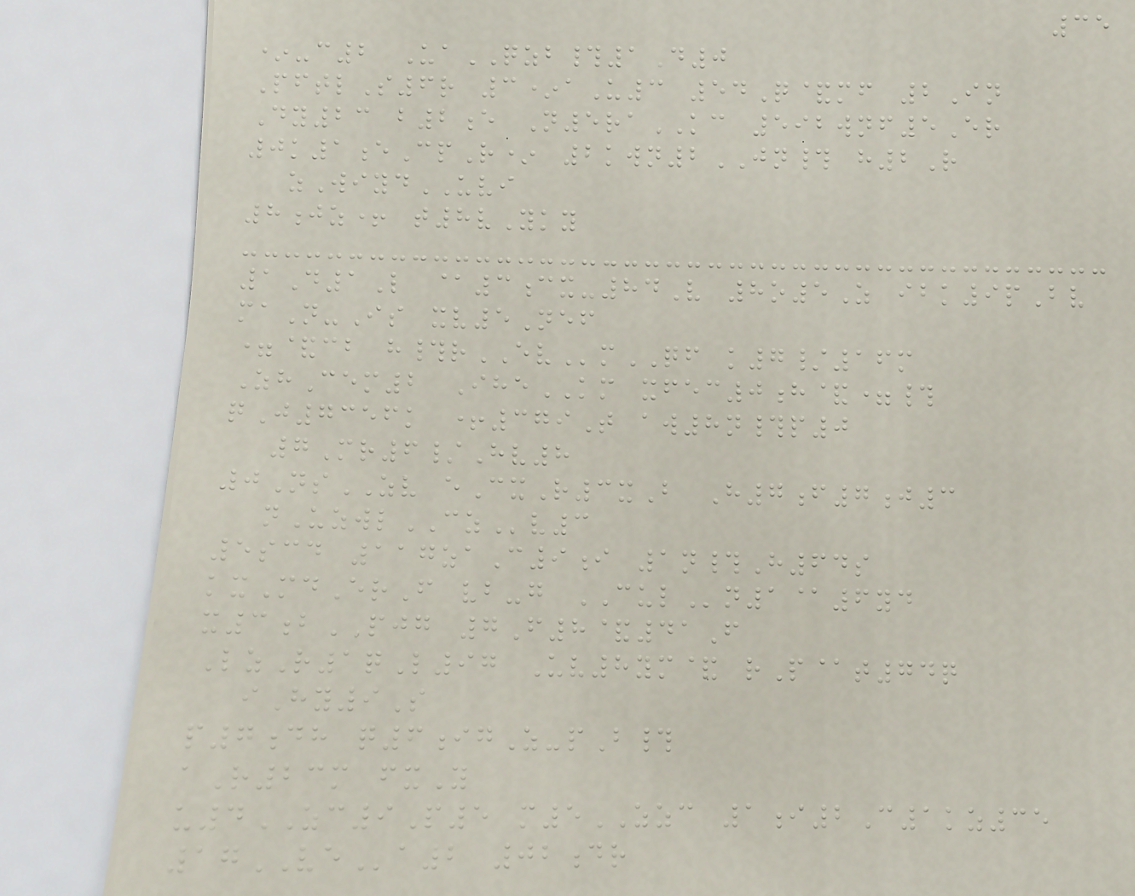35
*-c2 UaQZB#1D0
PftlS6r 3*aU3 54Q&mf 2In
Dy23 b2e N5raKC 592wnf5Er
0k1eCpR* 2kwn2JN# h2R
zWiydUVI
8jz+ t8vYky
1D1L @3cx-84V 8o5Z ibk9pBv
maN-Is xv5Nef
=&cb h#rEVmQF k7/16m
ZhCem2 IheKM xfec0h&=#
qJ7356k +379T aw8n#p0
7Mr6/Hv8
0NsZV eCxR3xB H7f7j3
nUzwlCZv3
5scd 117zaC9i 1n#H64s
kxMdErF vb-g CULn1@6yd
x3bPJG 7F8&41F
LzR1qL97 Uv8ym& rP@t74q
iHy9S
p7dh q6igZ-pB#
aR23m fxY
u4ZC9P5 m5ZZC 1i2C1kz35
17VEa2 02dr
